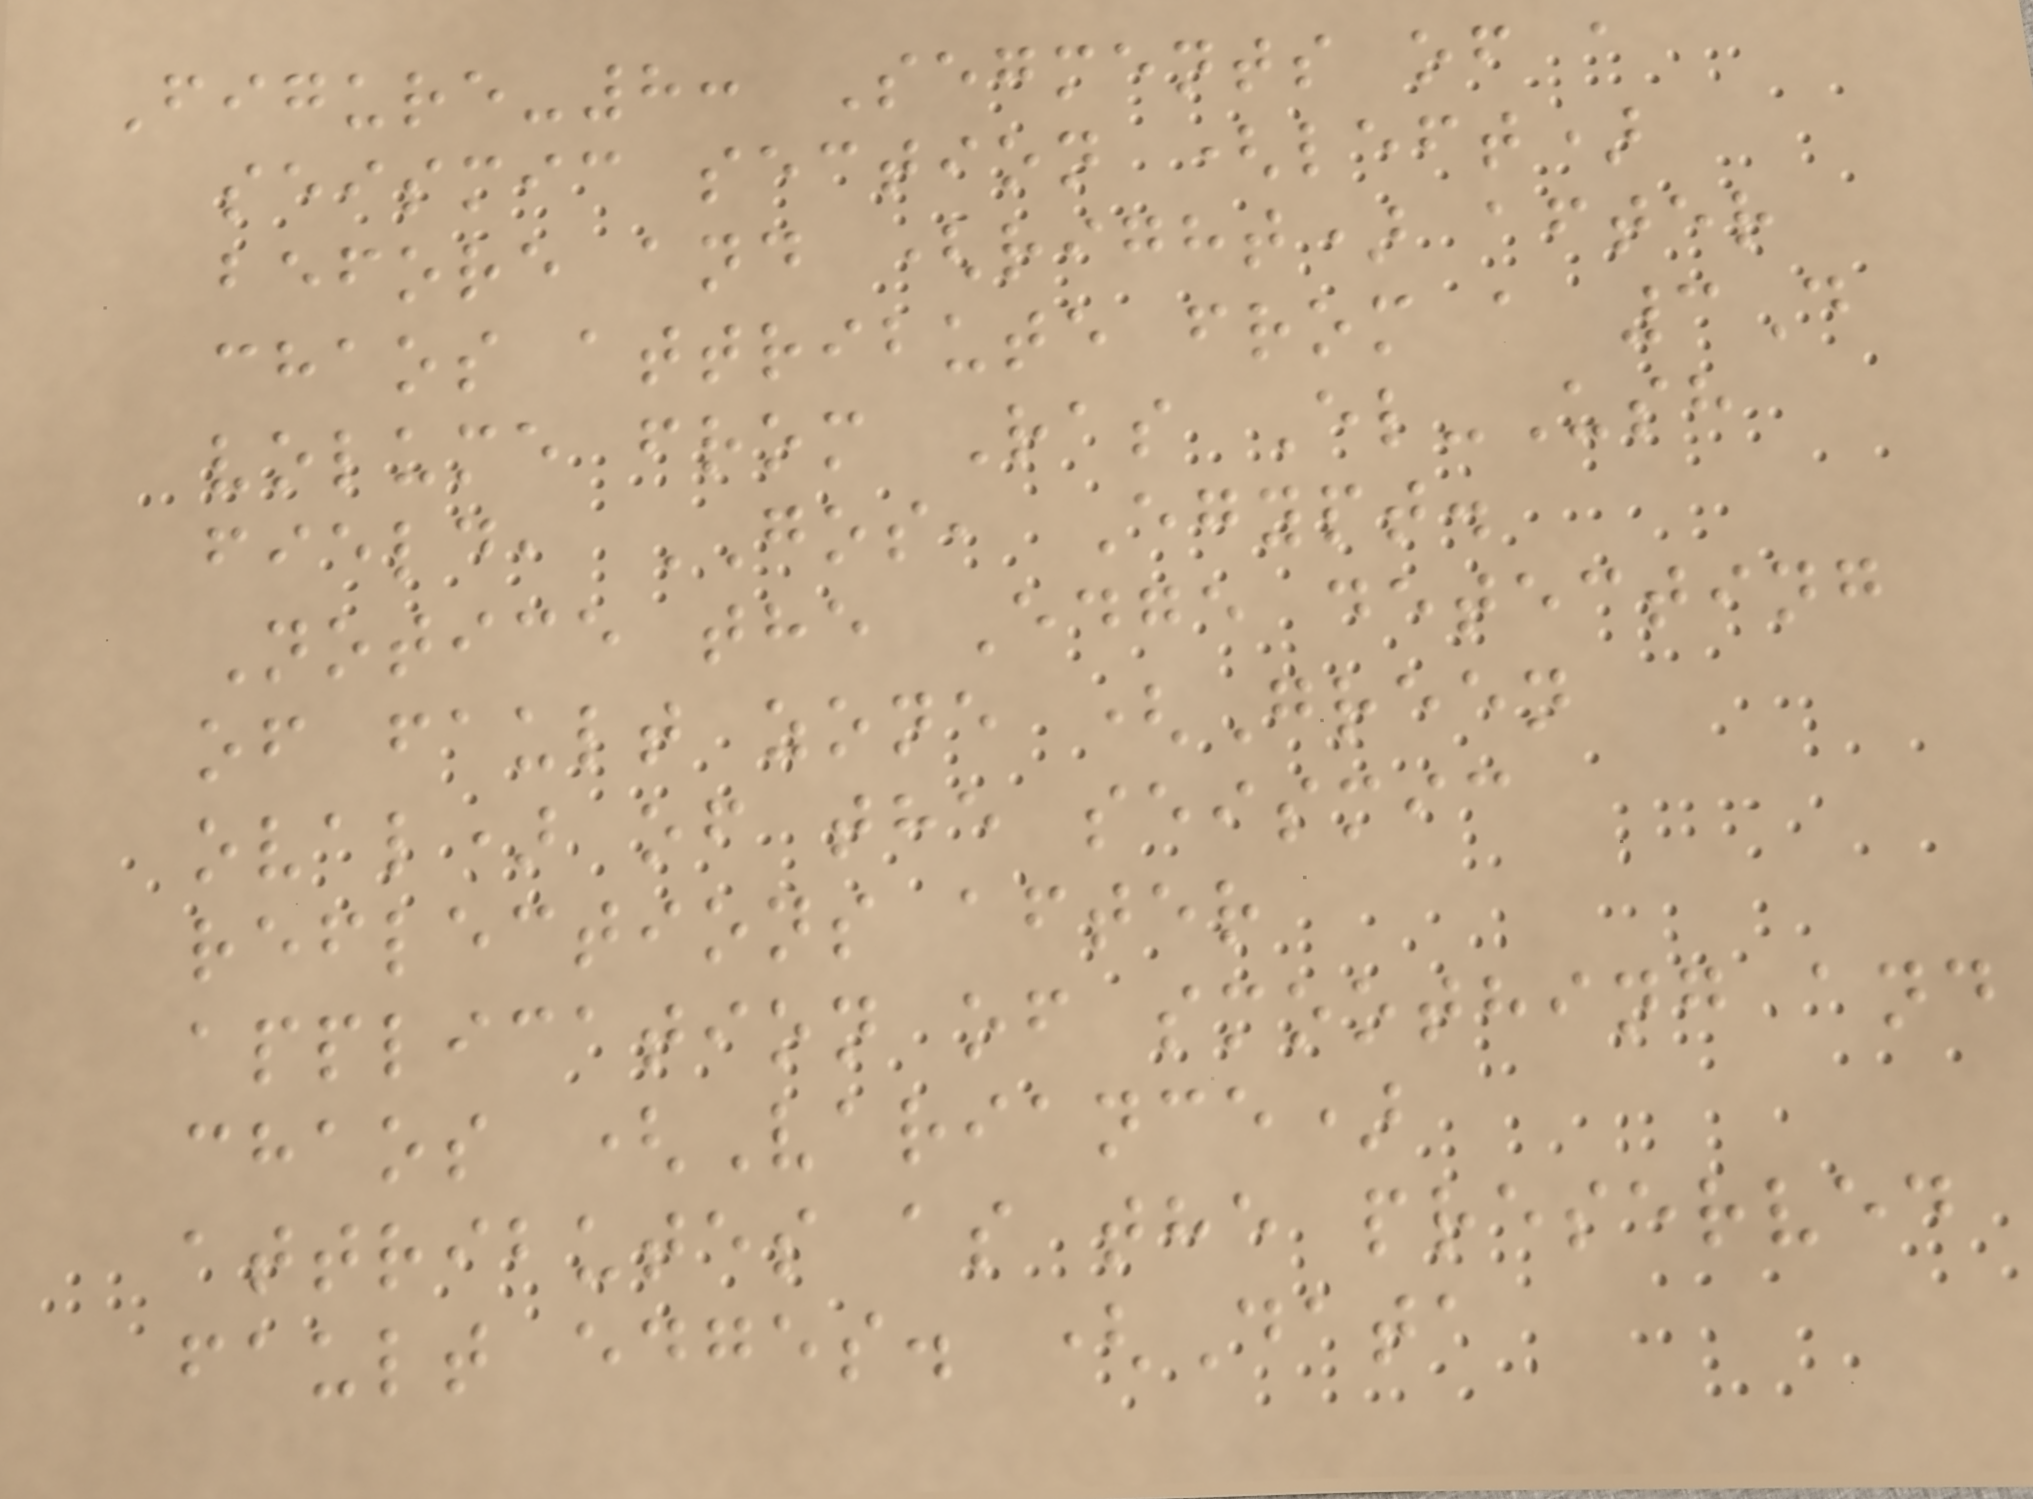Figure-8: Segments of a
seismic section (left)
before and (right) after
chaos attribute from a 3D
volume from Ras El-Ush
field, GOS, Egypt.
Notice the Edge detecting
of fault zone (Green
oval) of the seismic
reflections after
application of smoothing and
chaos (Variance)
attributes as the preserved
fault edges. (Data
